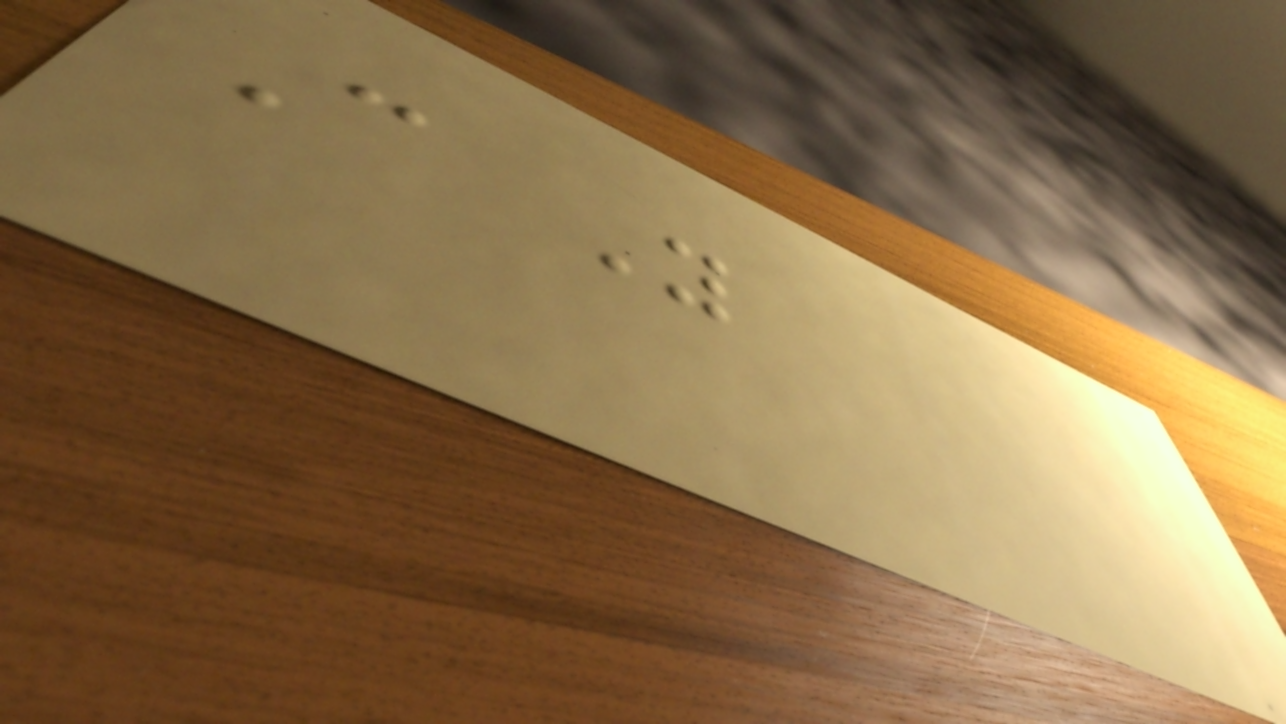C Y
